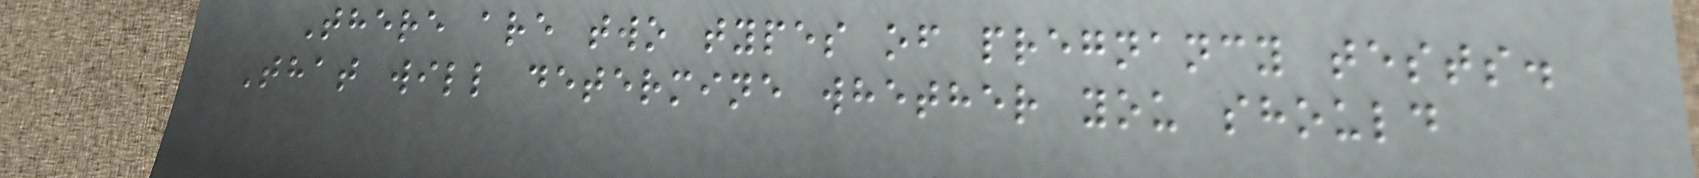There are two types of pregnancy tests.
That will determine whether you should
